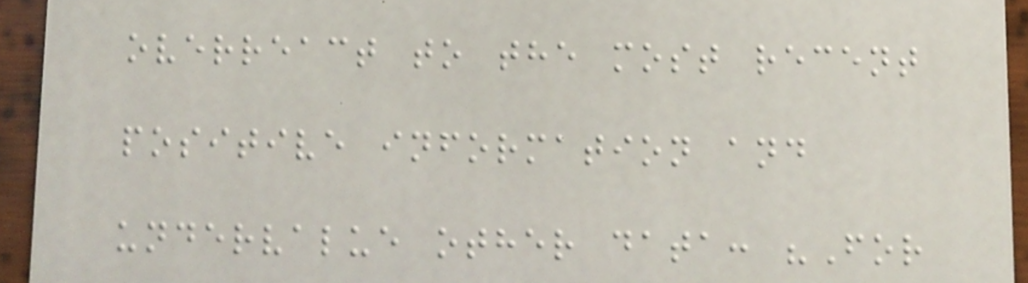overreact to the most recent
positive information and
undervalue other data: "For
